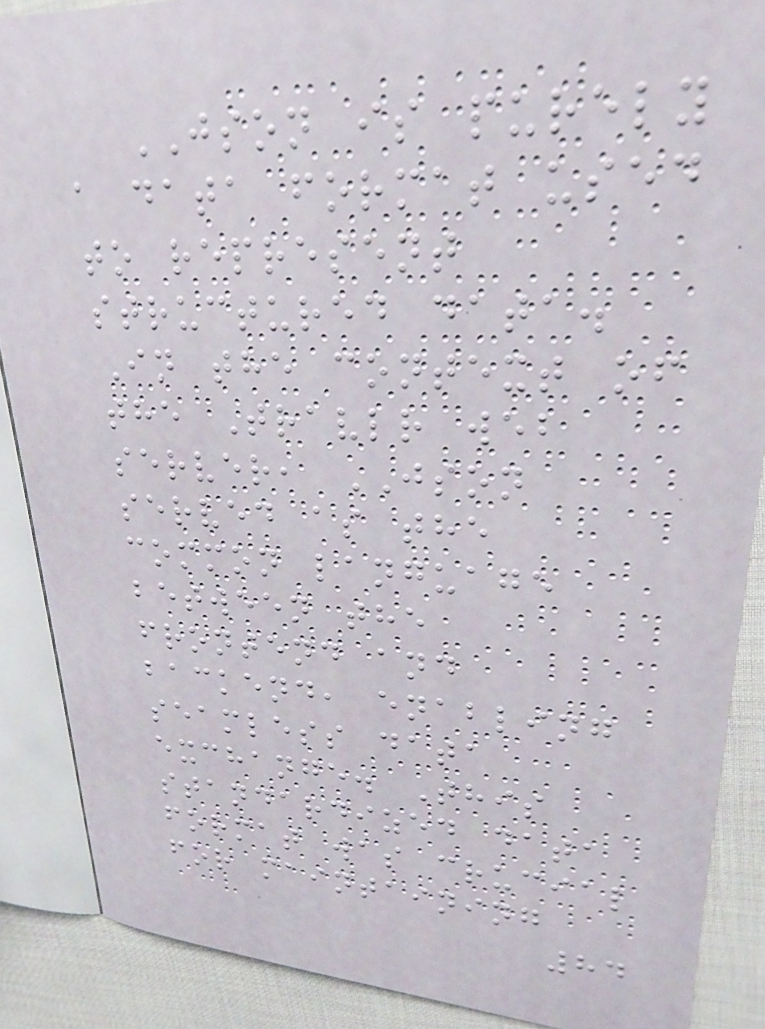JSON is purely
a data format used
to represent
structured data.
In the context of
the Travlr web
server, JSON
served as the
common language
between the
frontend and
backend, enabling
seamless data
exchange. This
standardized data
format was crucial
for maintaining
84
